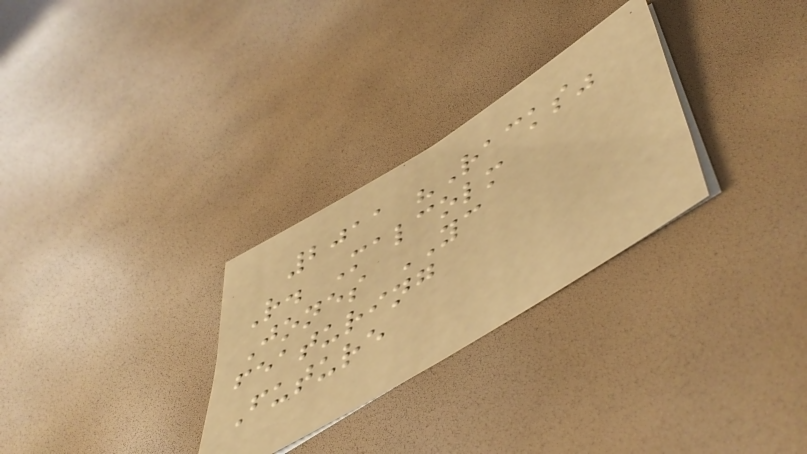2011 "Racks"
R. Malcolm
Jones YC
featuring
Future
